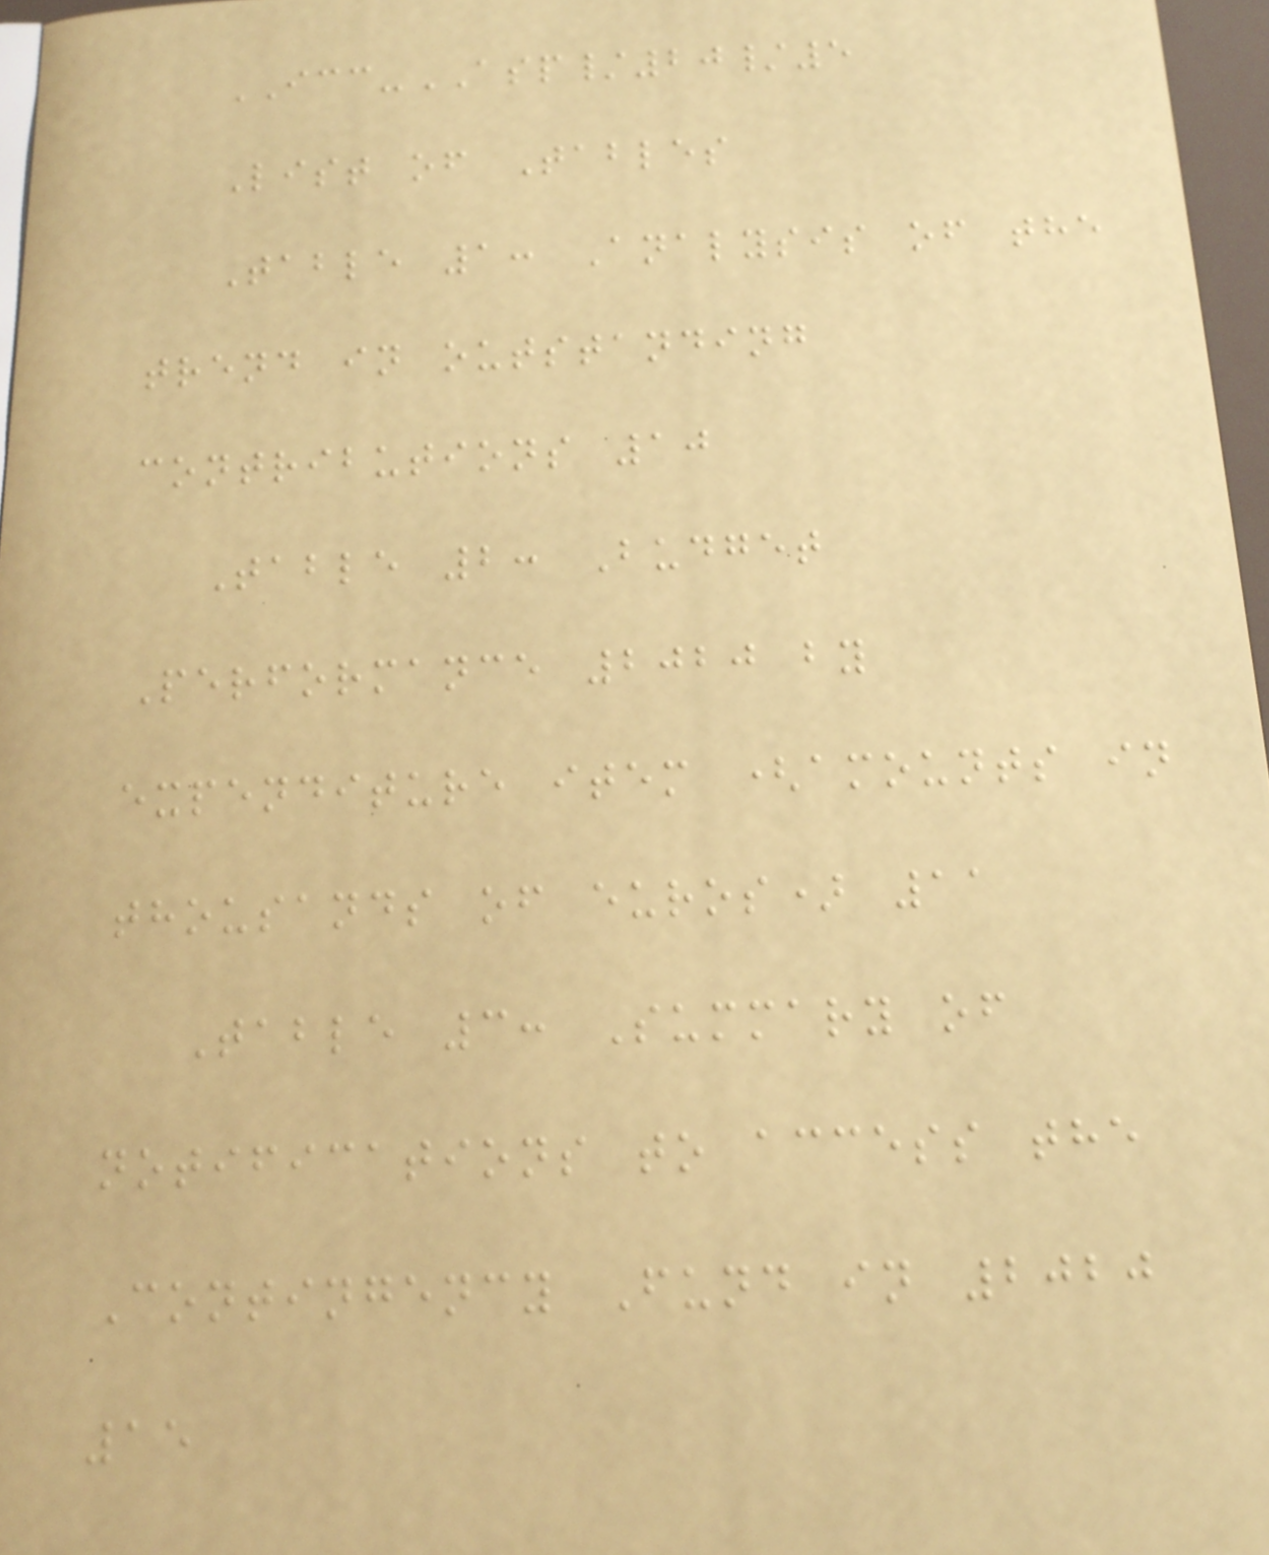ICC-ASP/20/5
List of Tables
Table 1: Analysis of the
trend in outstanding
contributions 10
Table 2: Budget
Performance 2020 by
expenditure item (amounts in
thousands of euros) 11
Table 3: Summary of
notifications to access the
Contingency Fund in 2020
15
